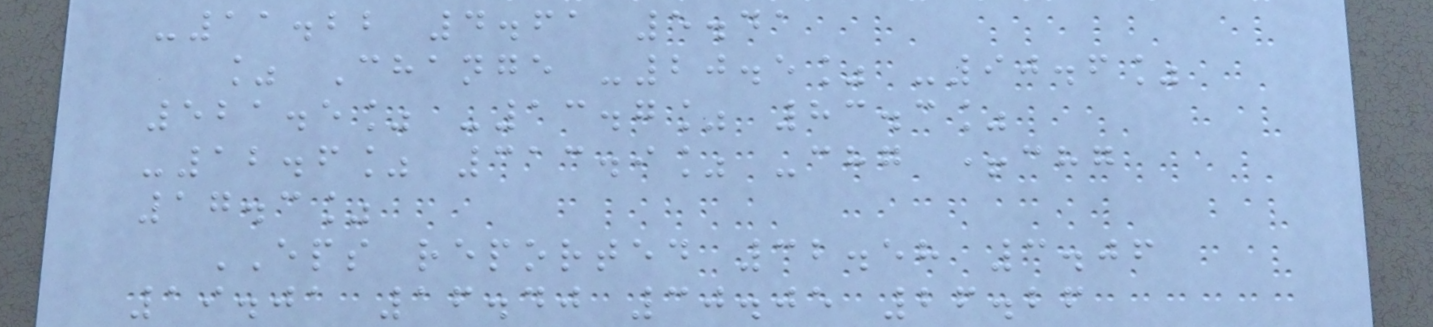-11.22 4.61 5.41
% Change -20.5% -90.6%
521.5% -13.7% 83.3%
-12.6% 313.9% -chg +chg
17.3%
EPS reported 32.58 3.06
19.01 16.40 30.05 26.26
